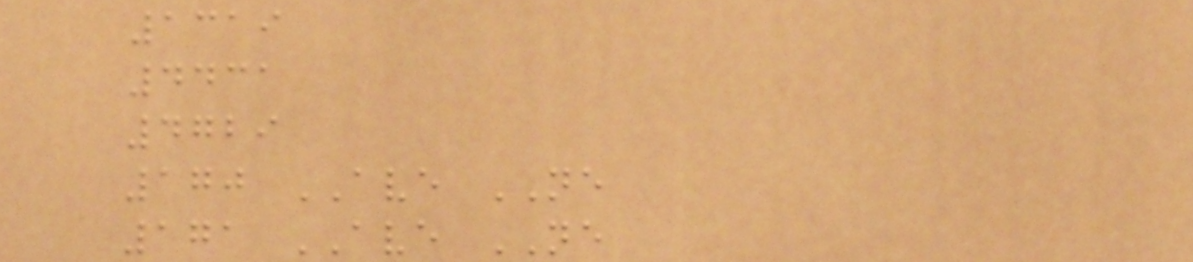1319
4431
4729
170 AVE NE
171 AVE NE
